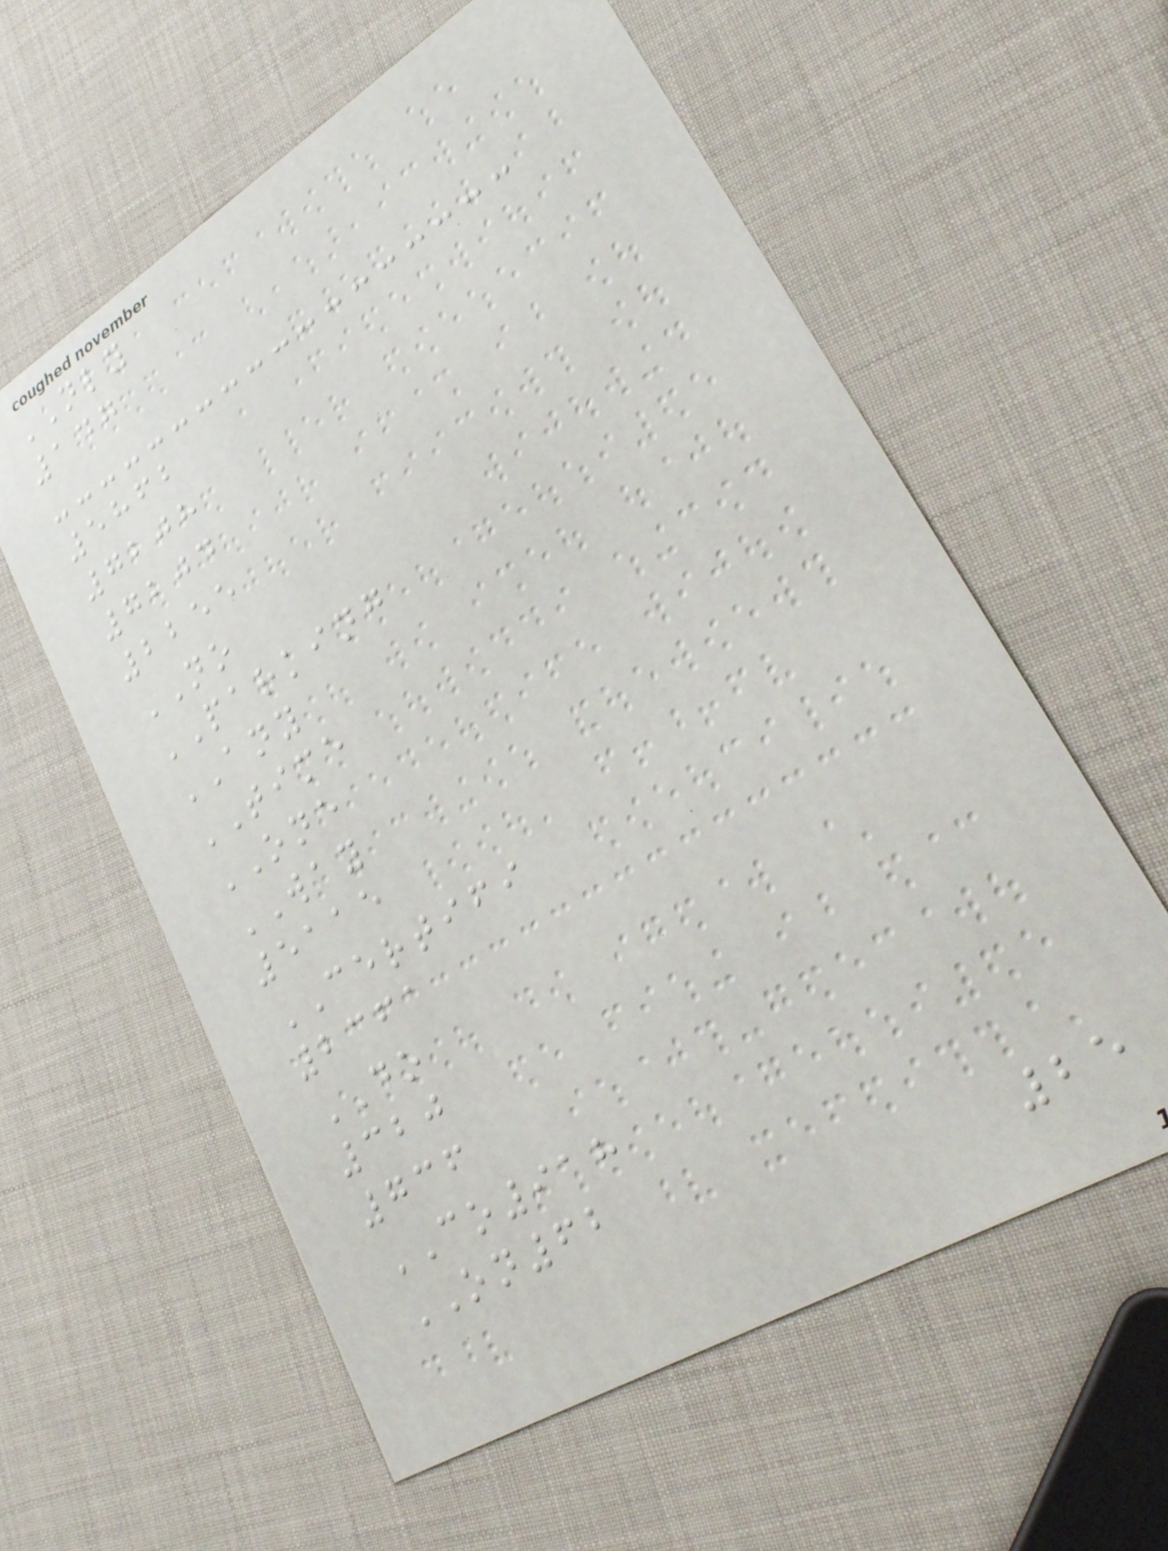NLY
147
5862
7208
7204
2255
NO
PARKING
ANY
TIME
ONE
WAY
5115
CERTIFI
2361
DO
320
736
CO918
ON62
25
